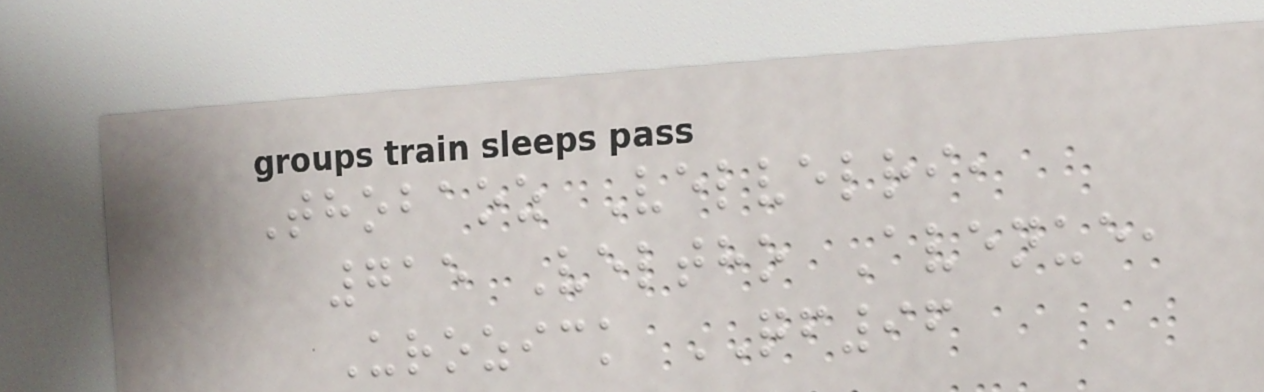Thobaoz Velvelri,
715 Veltho Avenue,
Urozick QF96
